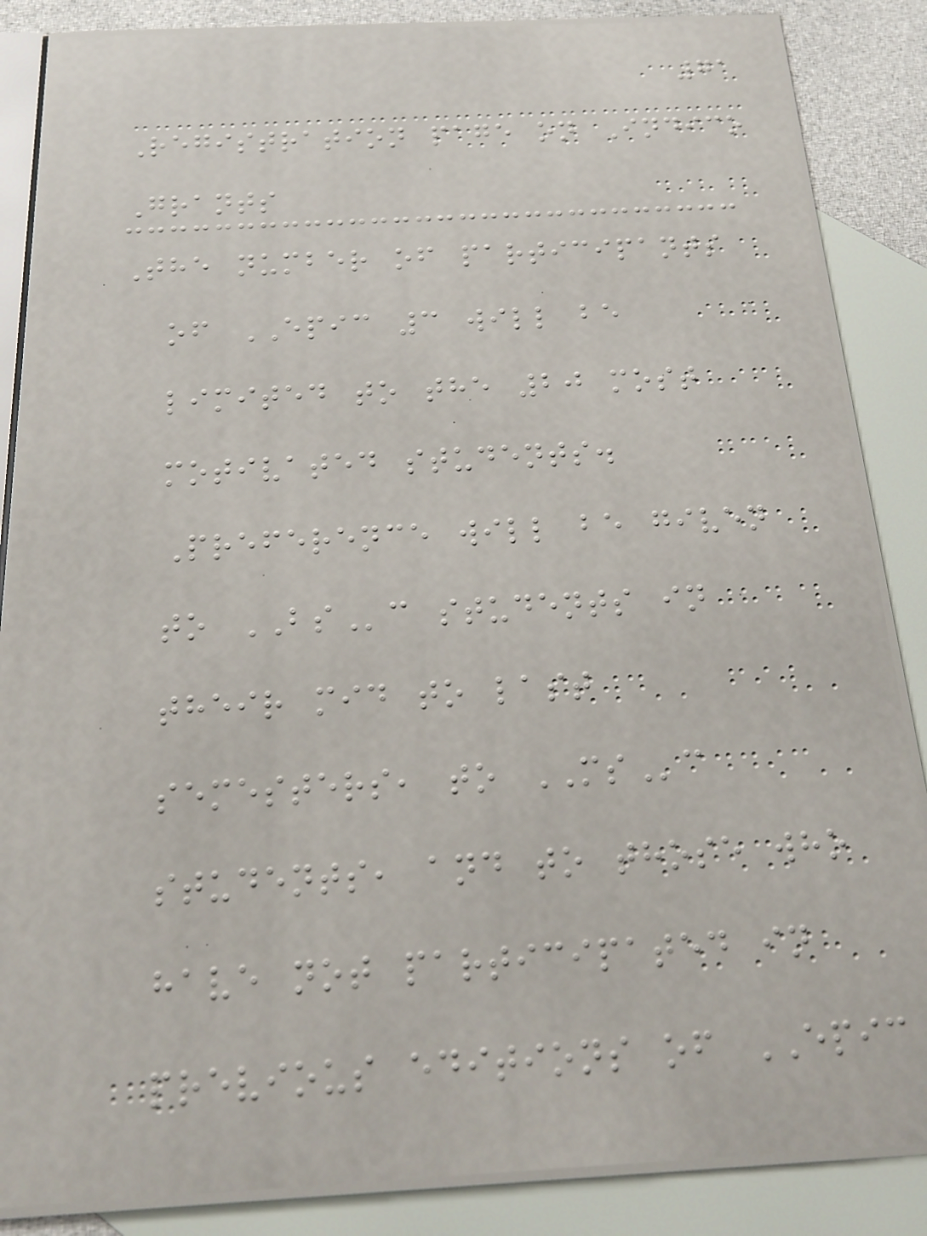71
Registration page on Indico
Grants
The number of participants
of EPIC 3 will be
limited to the 20 most
motivated students.
Preference will be given
to BSc students in
their mid to last
semesters, to MSc
students, and to those who
have not participated in
previous editions of EPIC
